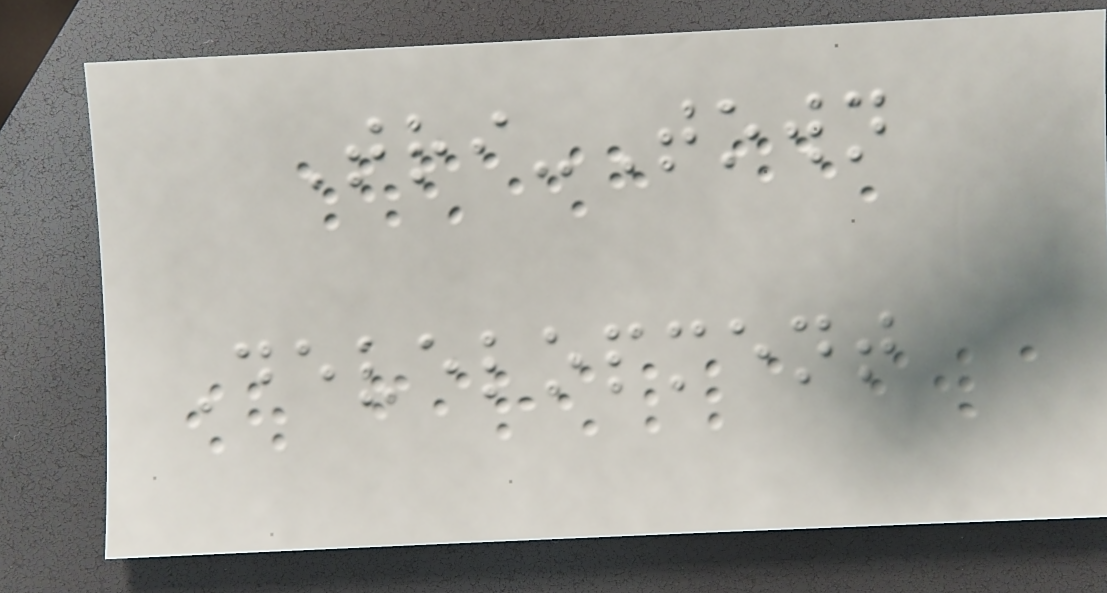Tri-Town
Development
